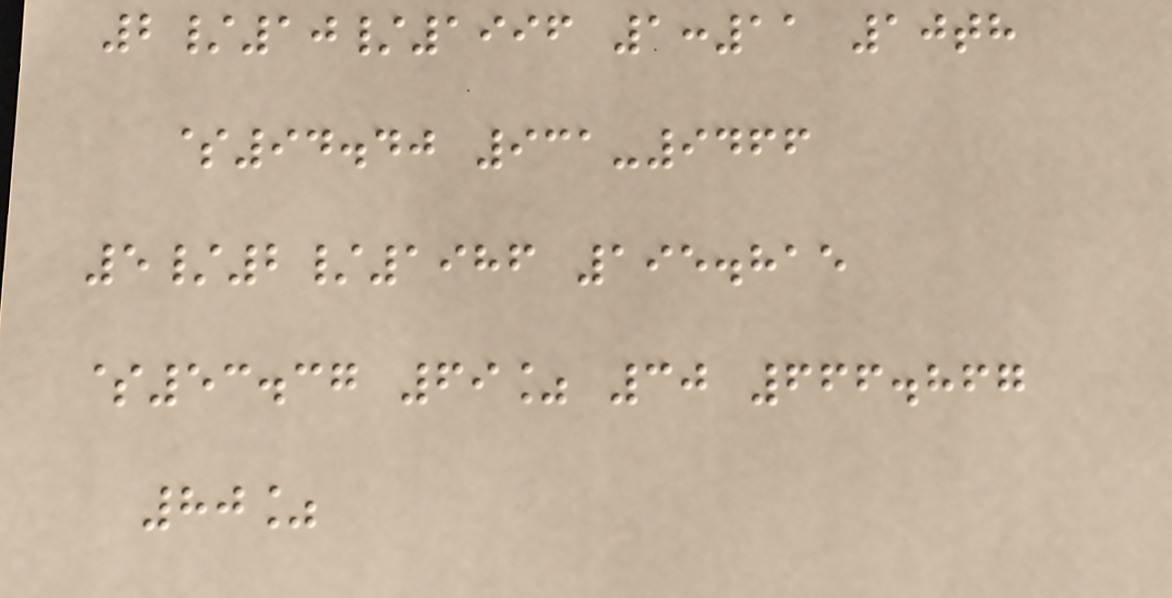2/10/1996 1:11 10th
$94.40 931-9466
5/2/1986 195.815
$53.37 69% 30 666.867
80%
